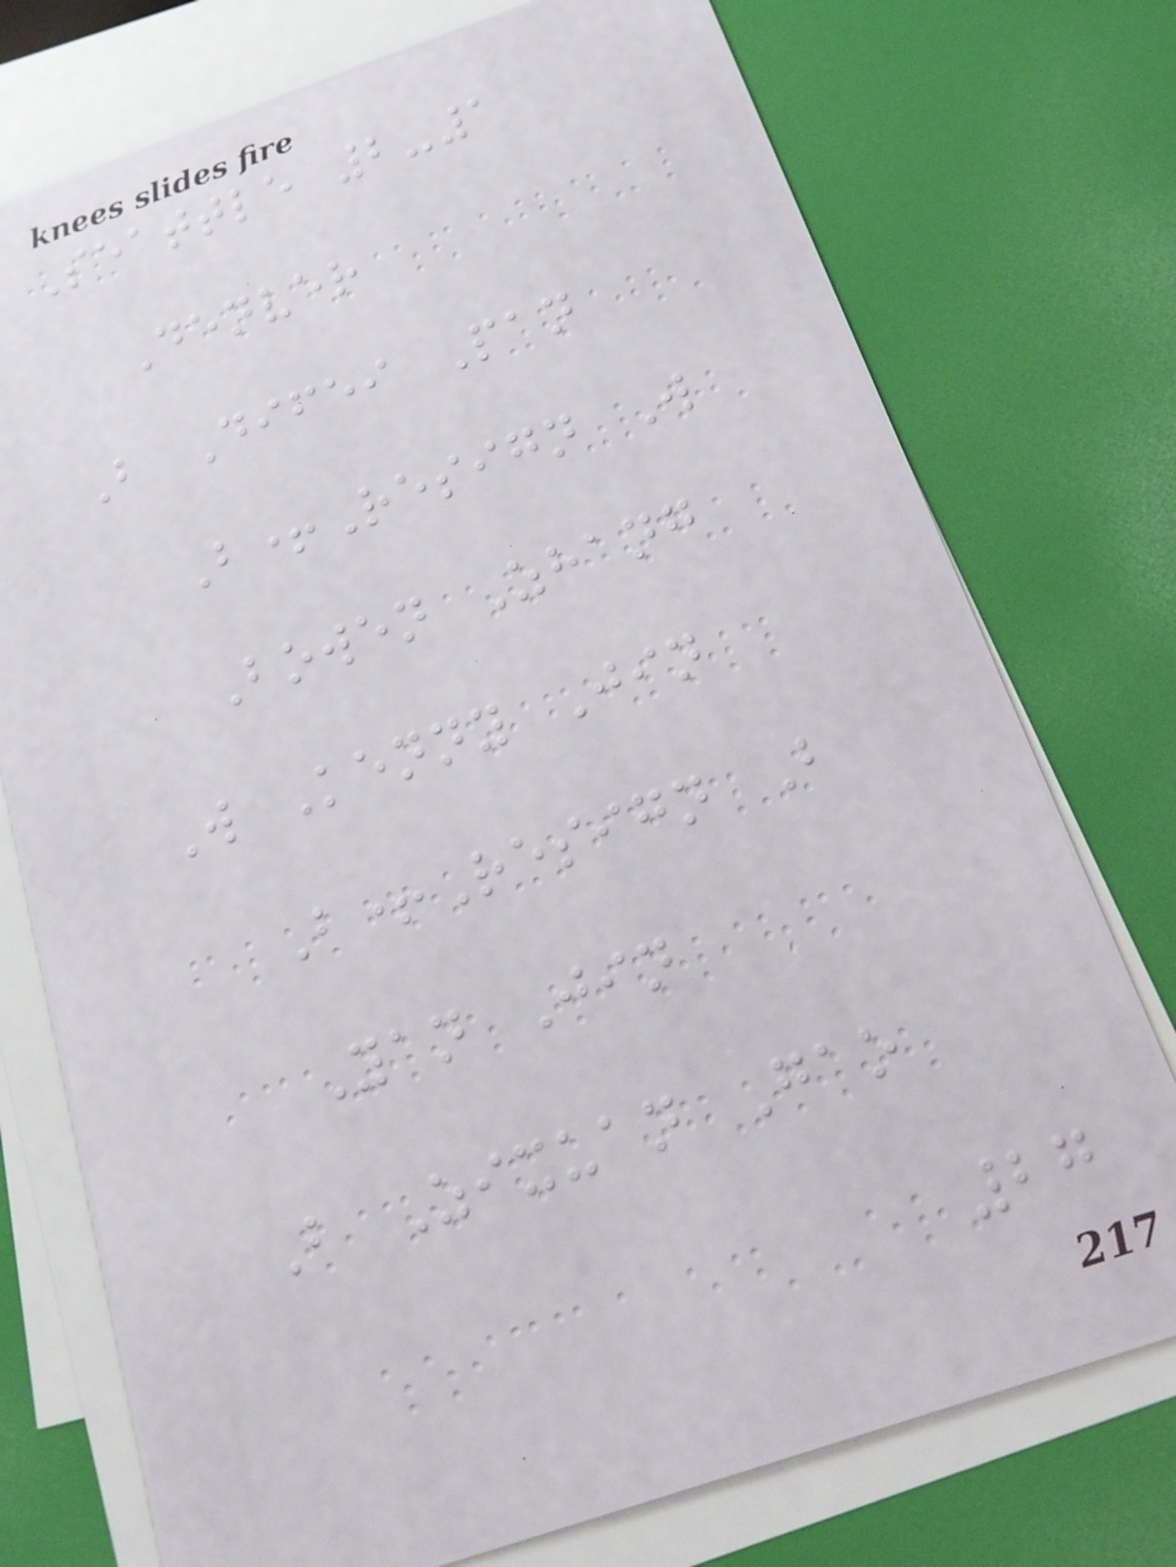Seattle 2-1
Denver
B Difei Pan
B+Resign W
Bowen Zhang
W Kenny Jin
B+Resign B
Yan Jin
B Zixuan Gao
27
